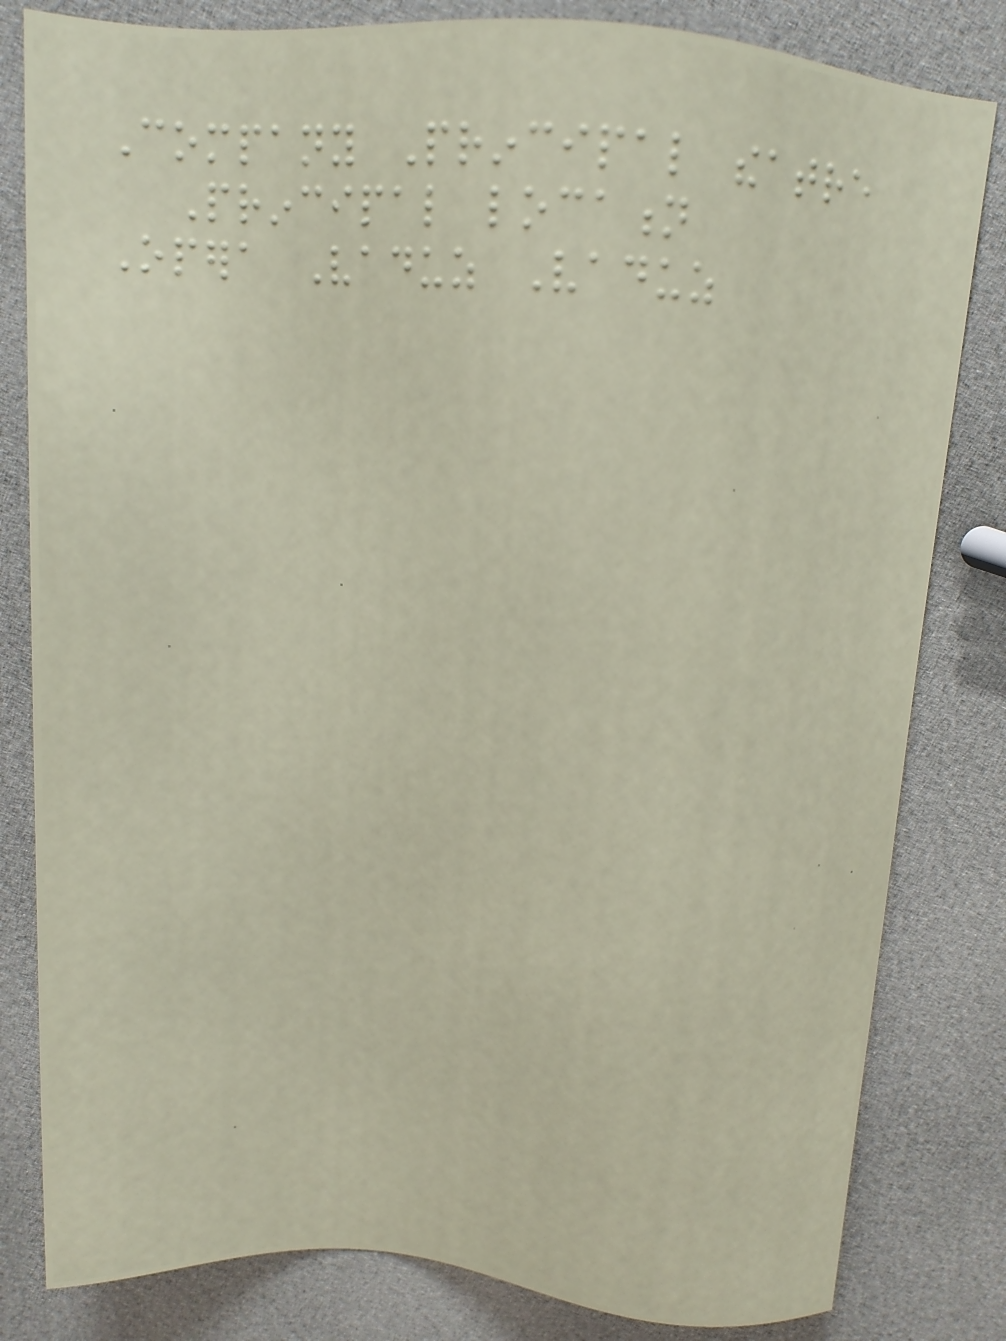Company Principal theatre
Principal location
Opera Vaduz Vaduz
